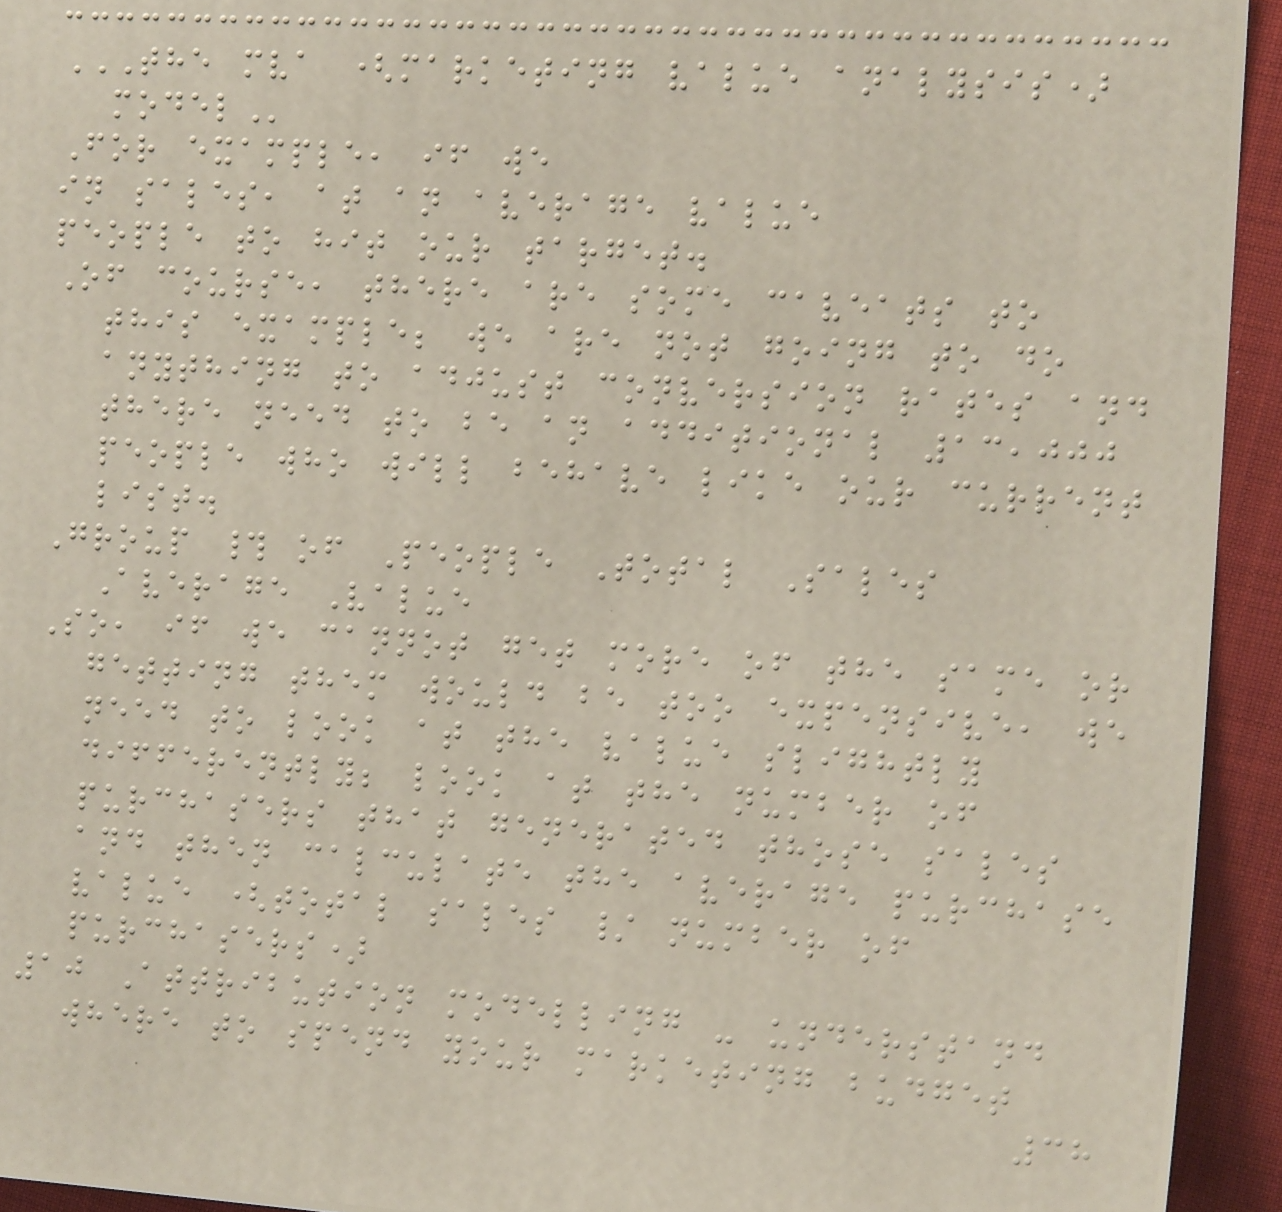THE MVA (MARKETING VALUE ANALYSIS)
MODEL
For example, if we
in sales, at an average value
people to hit our target.
Of course, there are some caveats to
this example; we are not going to do
anything to adjust conversion rates and
there need to be an additional 13,000
people who will behave like our current
list.
Group # of People Total Sales
Average Value
So, if we cannot get more of the same or
getting them would be too expensive, we
need to look at the value slightly
differently; look at the number of
purchasers that generated those sales
and then calculate the average purchase
value (total sales / number of
purchasers)
10 Attribution modelling - understand
where to spend your marketing budget
38
